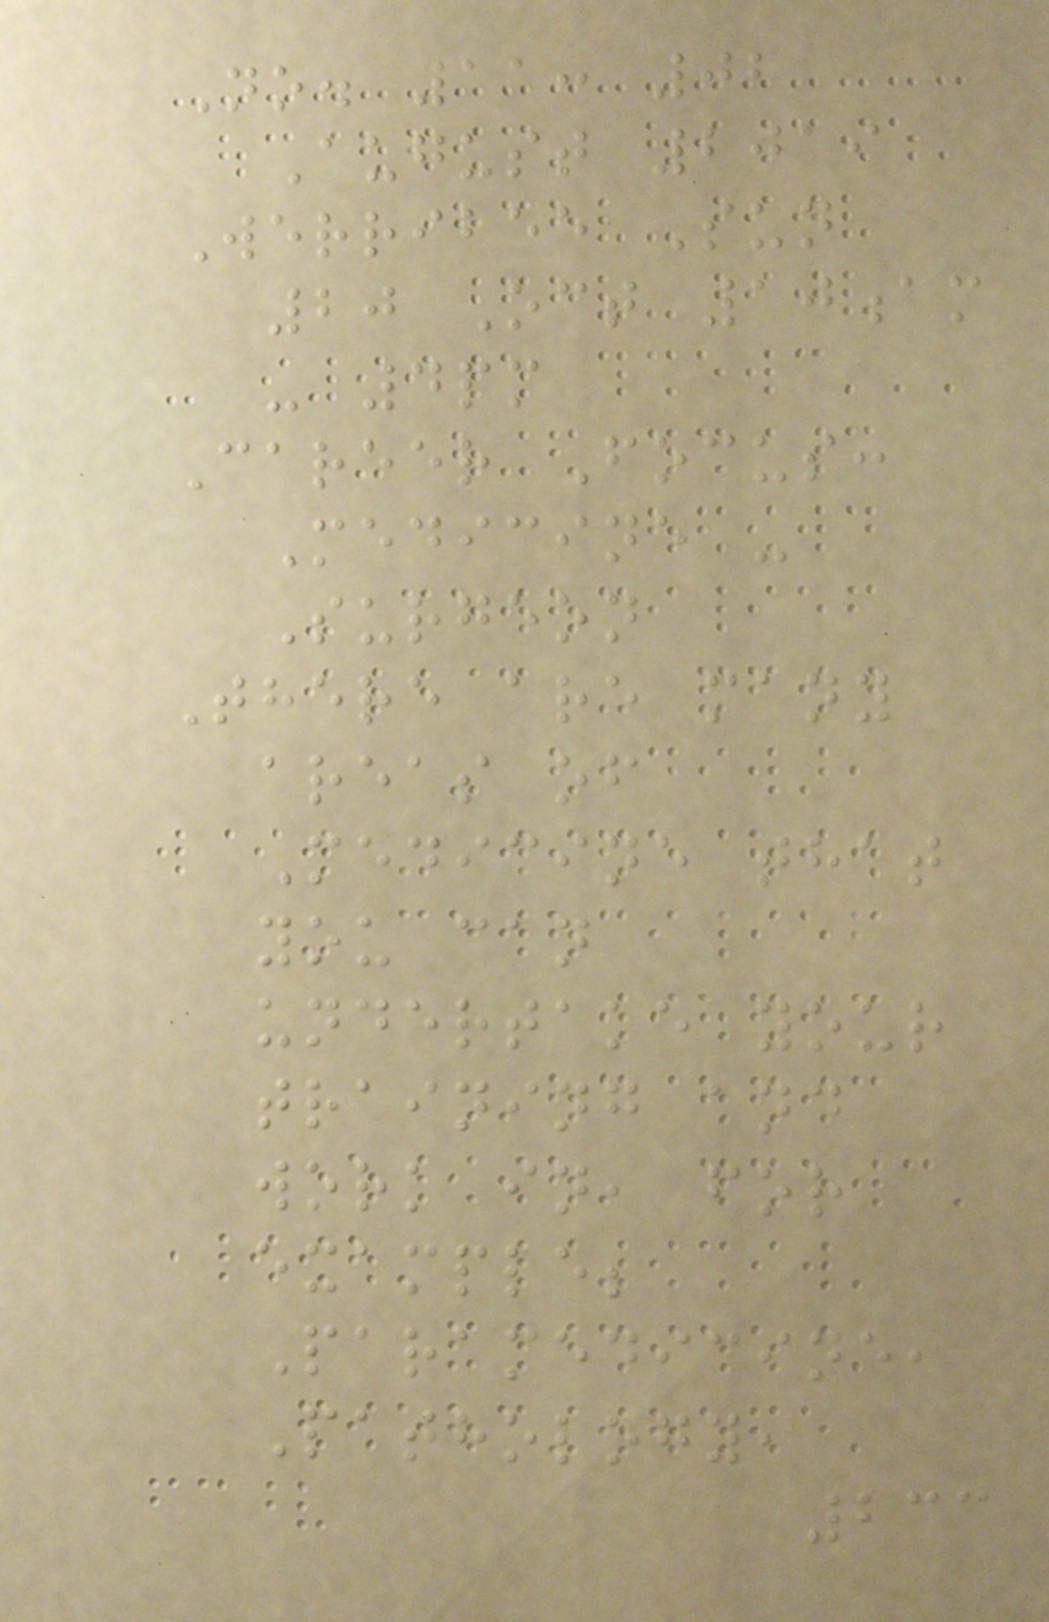No. 11: 02
August 2019
Werribee Sun
20 Oct 10am
- 4pm
Career Focus:
Medicine -
Surgeon
There are many
areas of
Medicine that
you can
undertake your
training and
work in, for
example;
Paramedicine,
Pathology,
233
